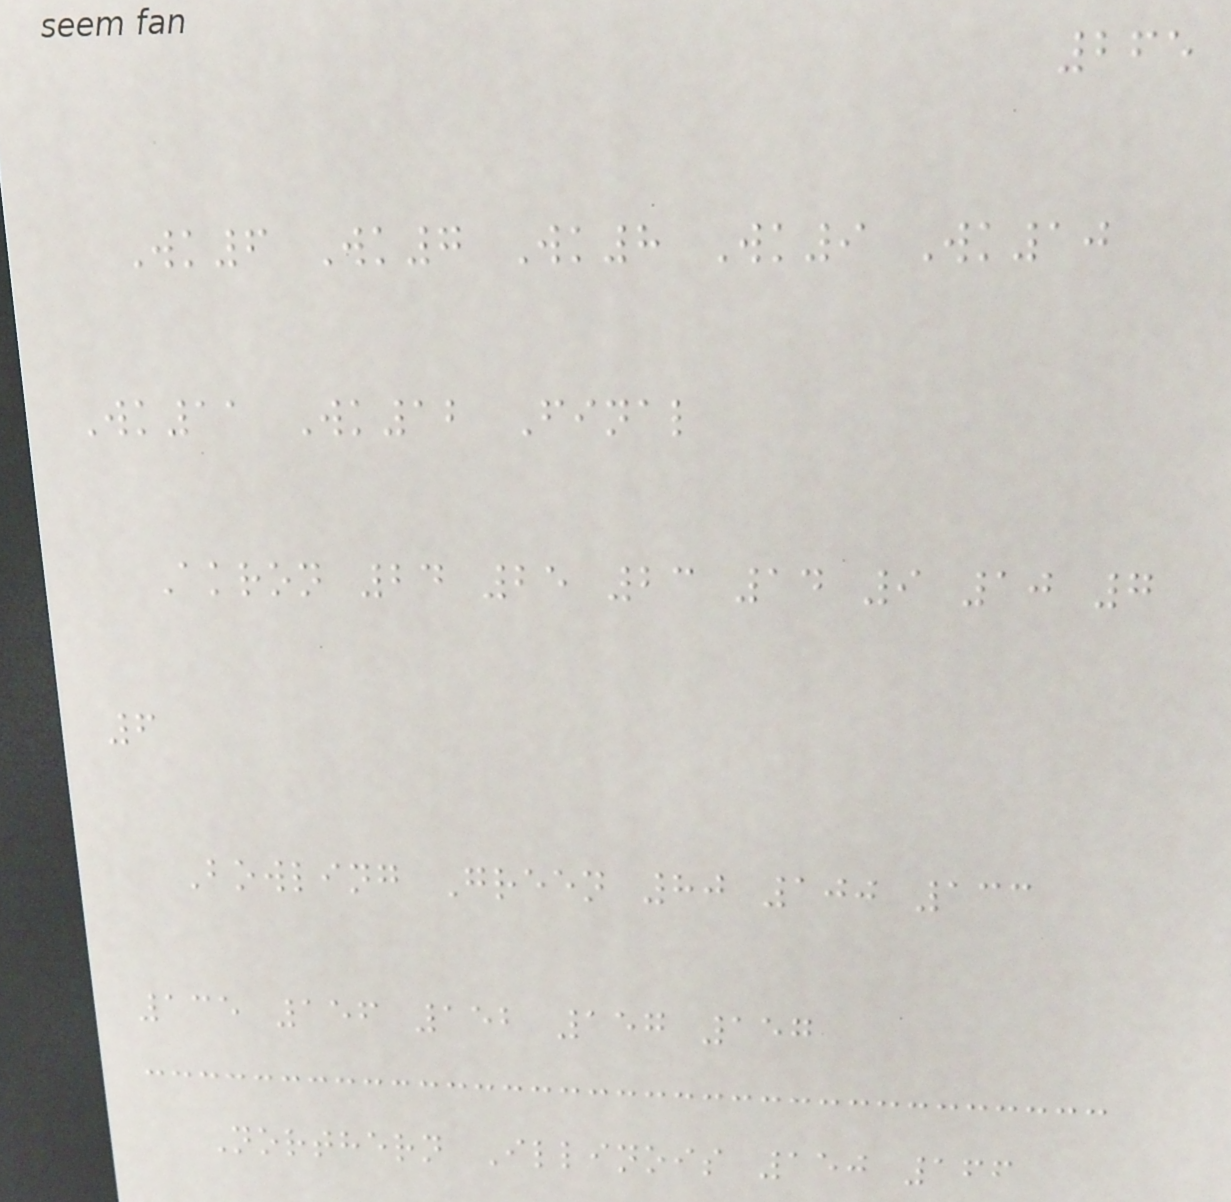265
Wk6 Wk7 Wk8 Wk9 Wk10
Wk11 Wk12 Final
Akron 24 25 23 14 9 10 7
6
Bowling Green 80 100 133
135 156 152 157 157
Northern Illinois 150 166
